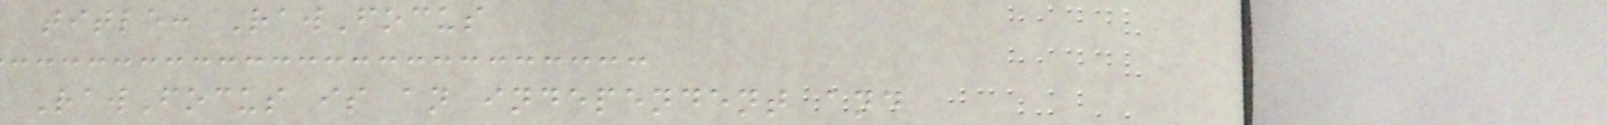title: RawFocus
RawFocus is an independent and
